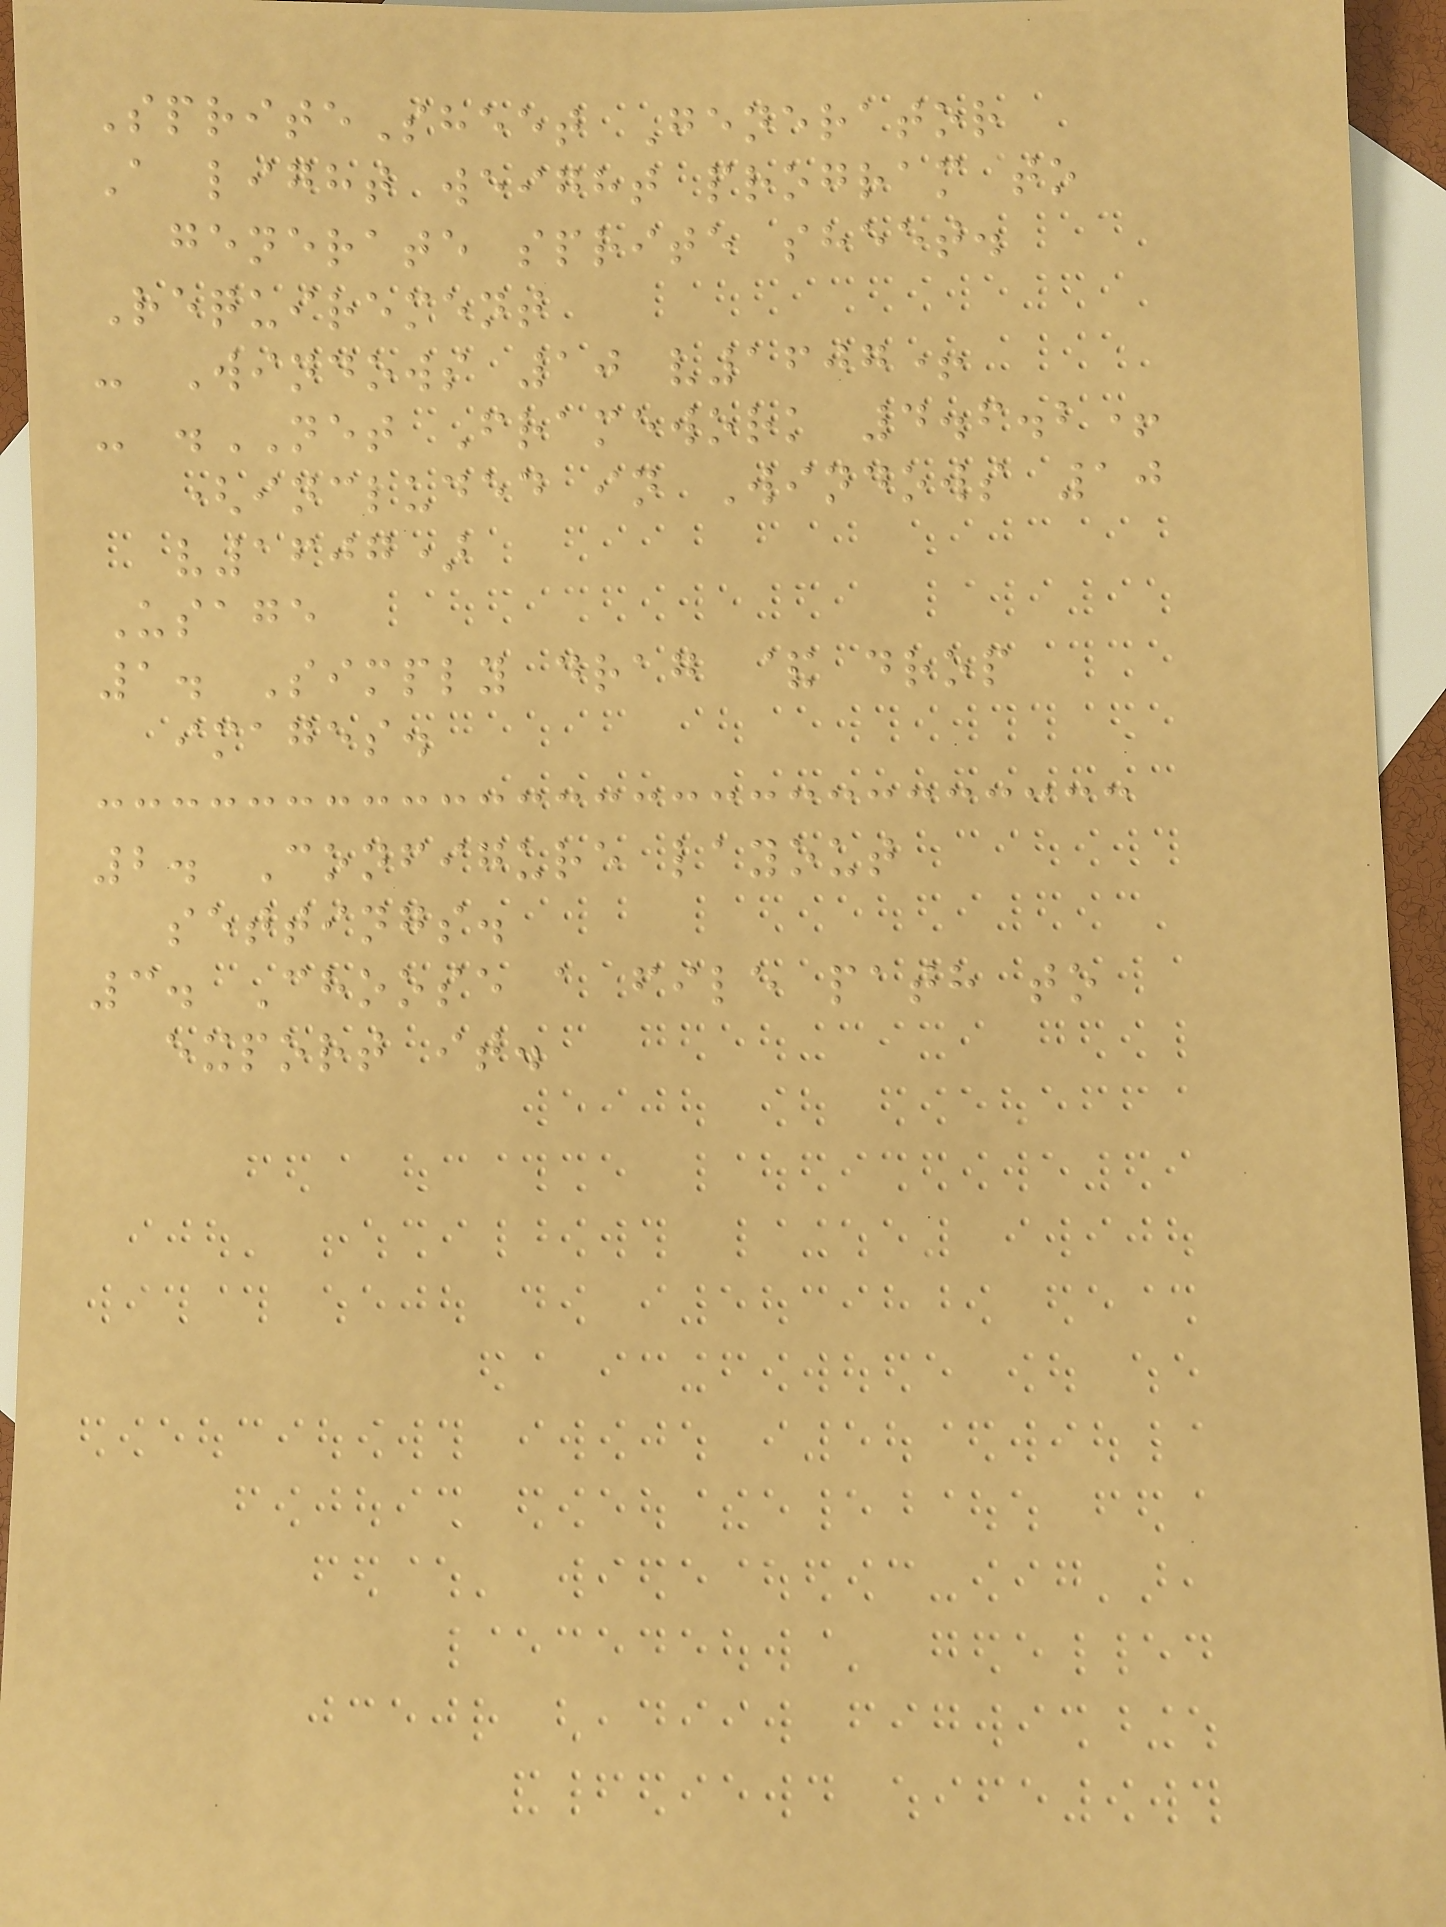SpriteSheet Generator
A light weight program to
generate sprite sheet.
Requirement
- Windows 10 v1607+
- .NET Framework 4.6.2+
(included in Windows 10
v1607)
Usage
1. Simply drag & drop
images.
2. Configure layout
settings.
3. Choose a file path to
export it.
